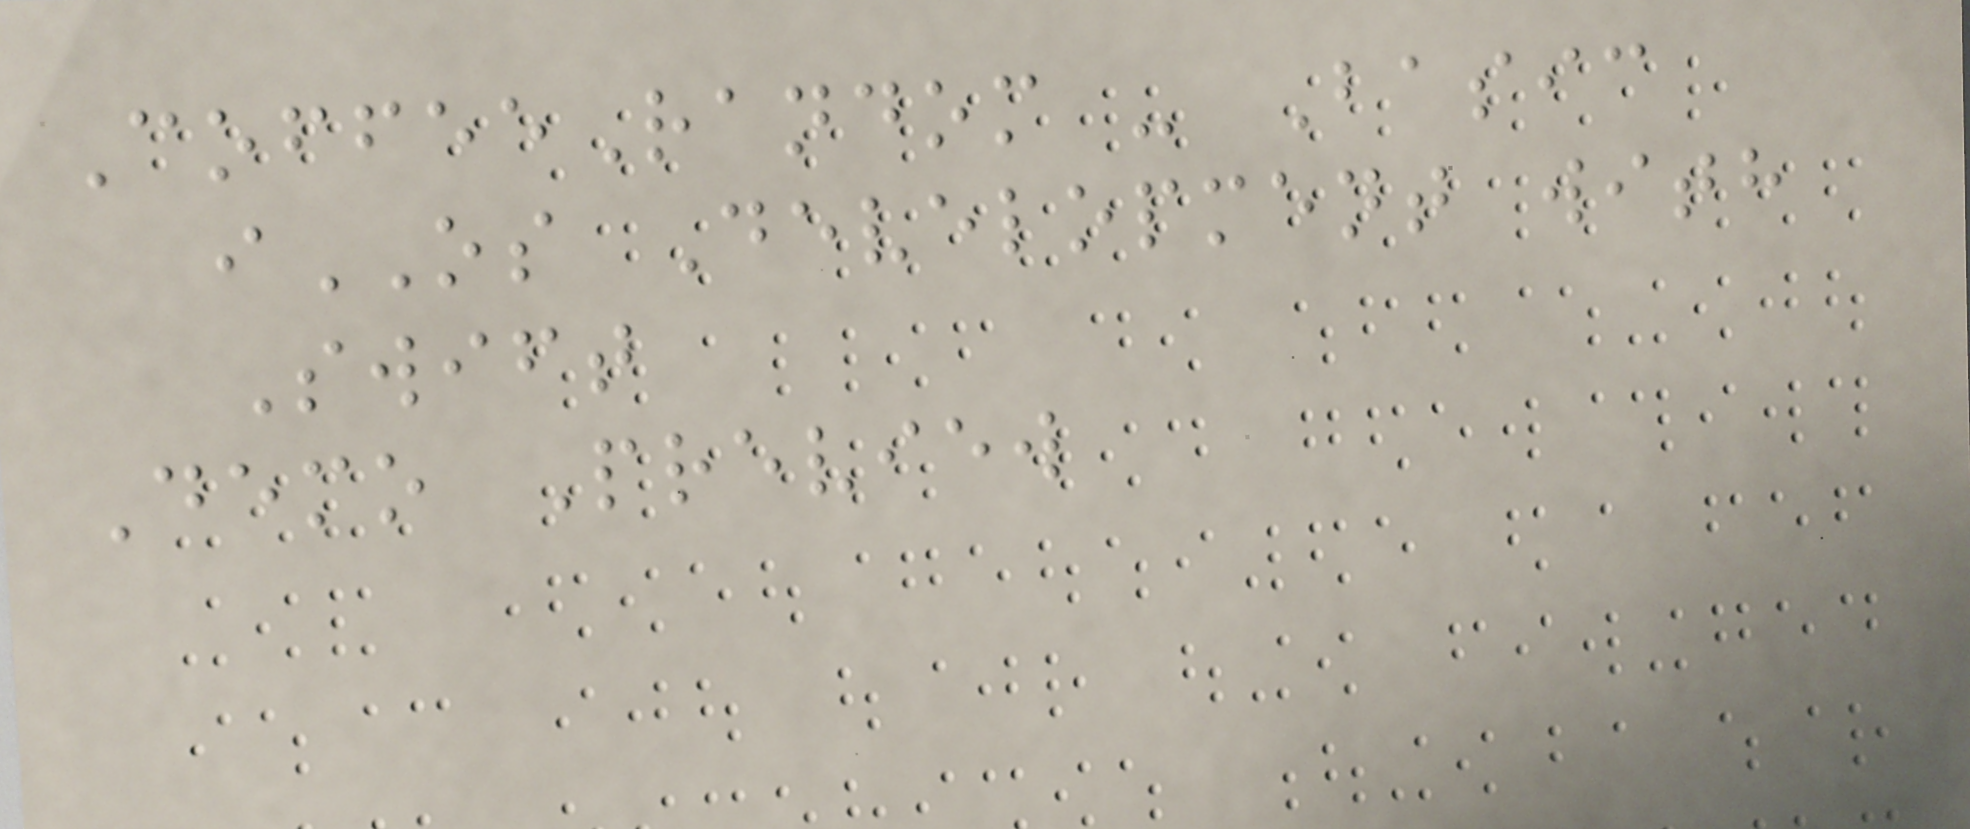CoffeeRandom - Basic
iOS Development with
Swift
Demo Preview
